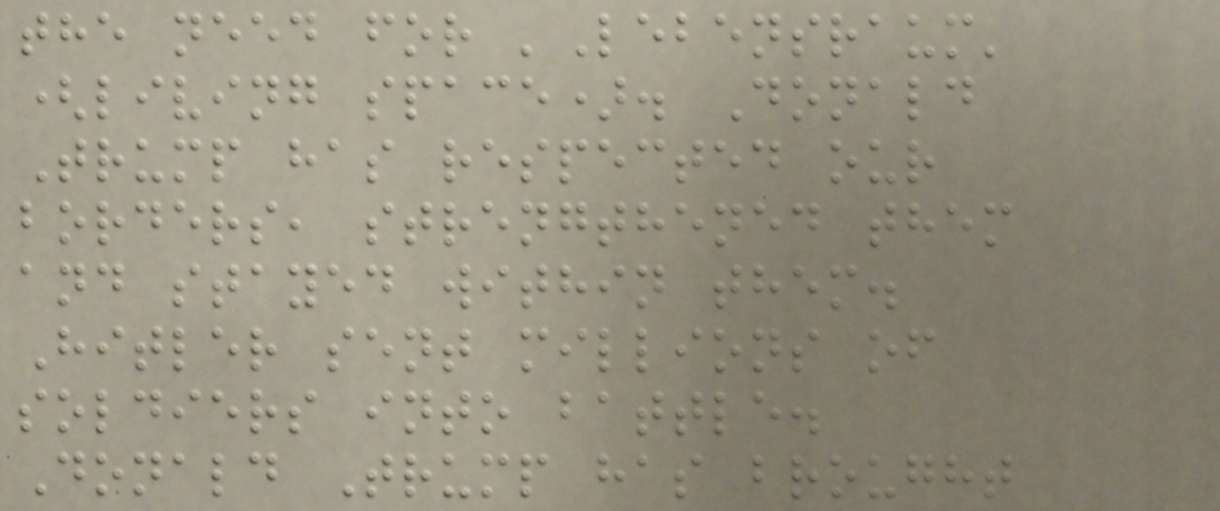the need for 'Lebensraum'
(living space). Donald
Trump has respected our
borders, strengthened them
and stayed within them.
Hitler sent millions of
soldiers into battle.
Donald Trump has brought
